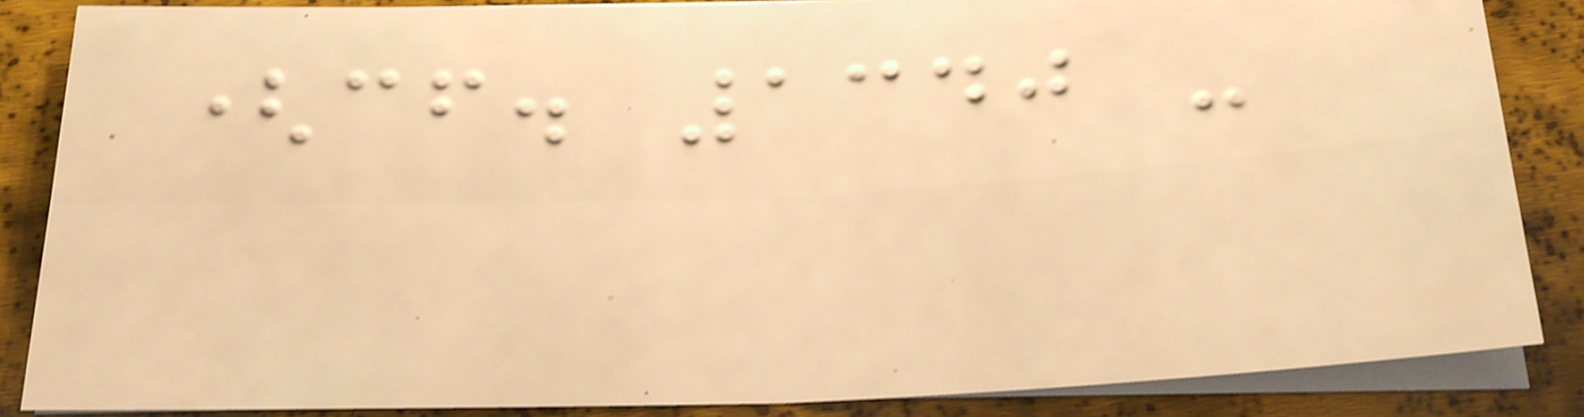(cf. 1340 -
